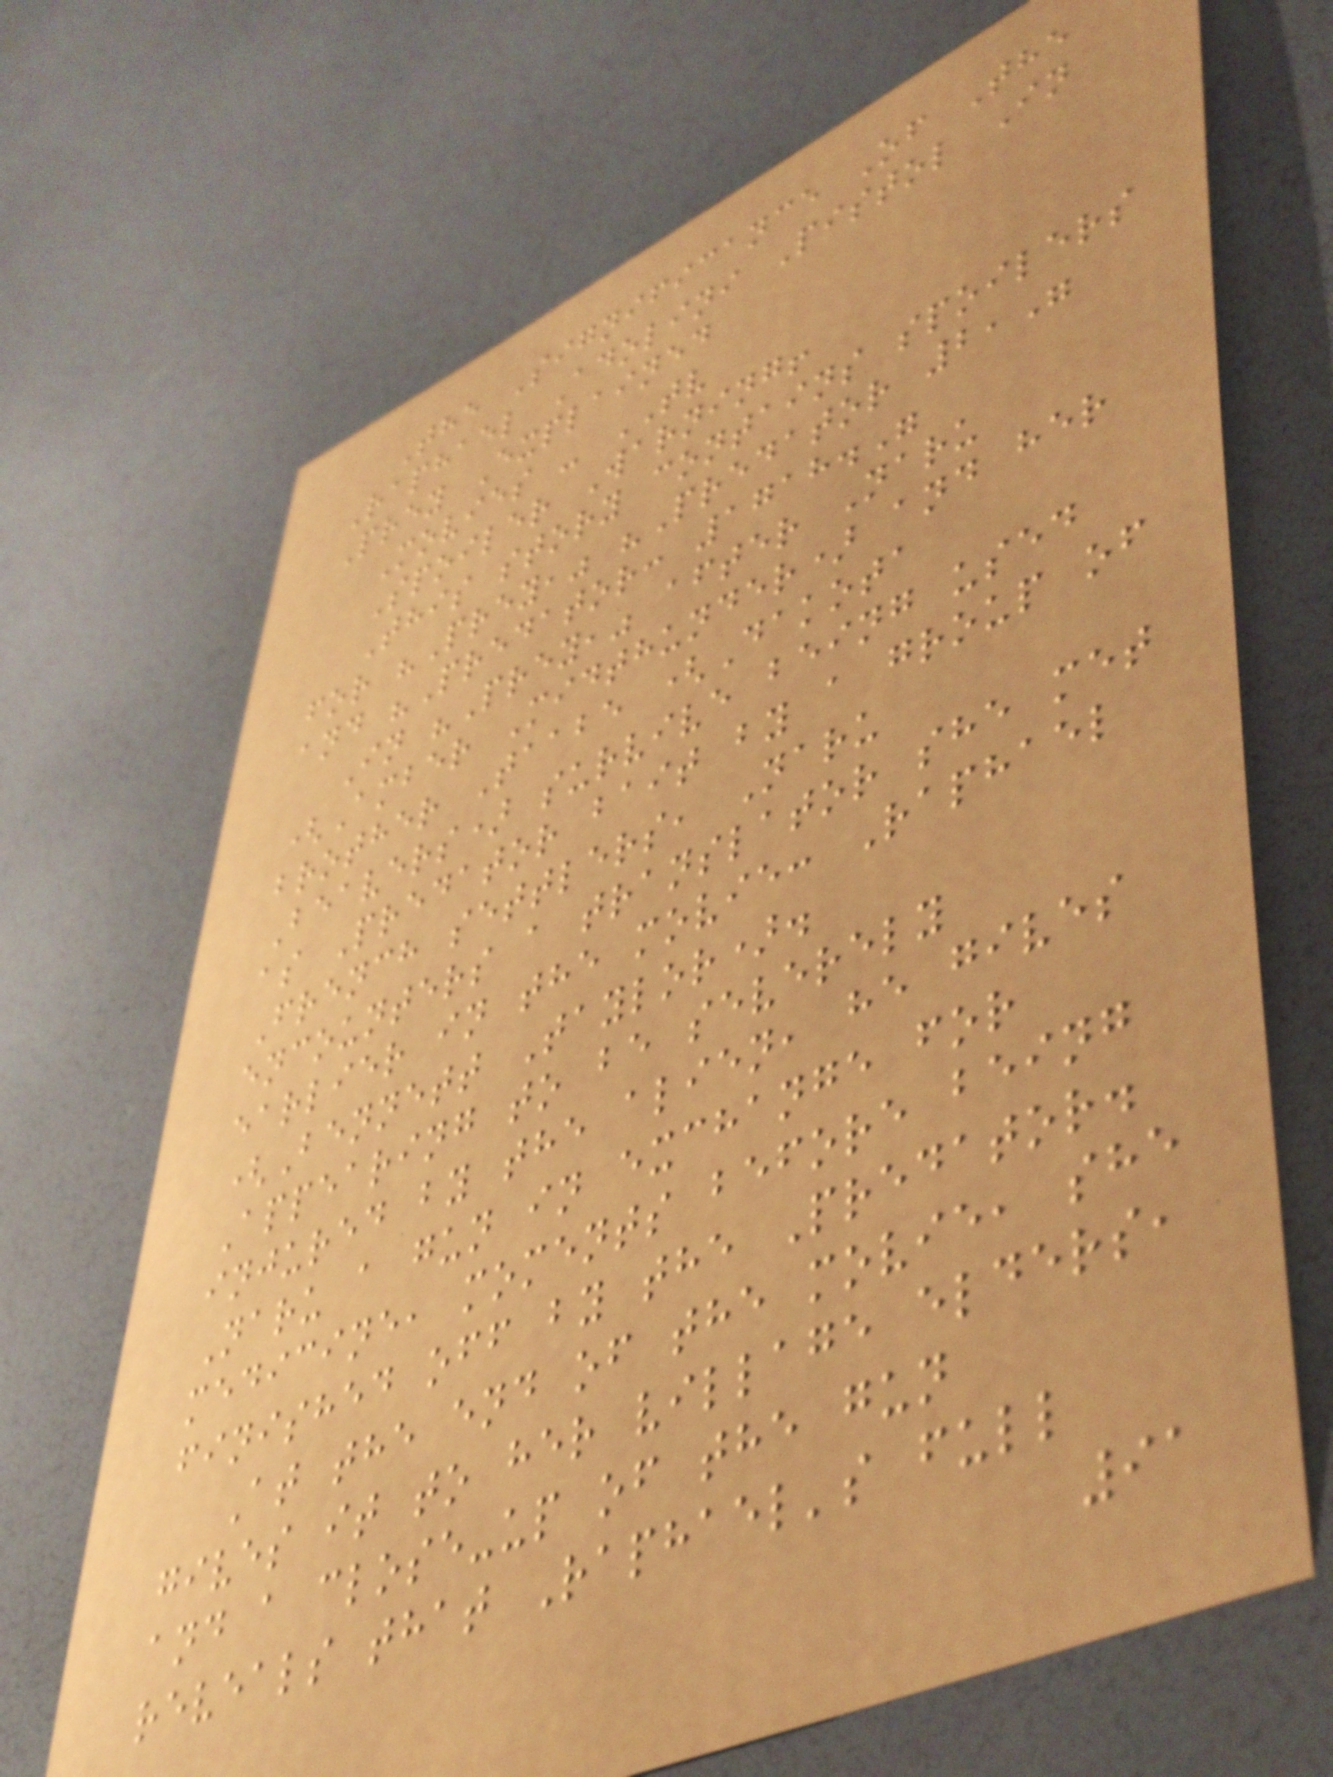The Significance Of The
Raphael Adolini Pistol In
Prey Explained
Movies - TV
Spoiler Warning!
This story contains spoilers
for "Prey," "Predator 2,"
and "Predator: 1718."
In "Prey," after Naru
(Amber Midthunder) and her
brother Taabe (Dakota
Beavers) survive being used
as Predator bait by a group of
French settlers, Naru
encounters a translator she met
earlier in the movie: Raphael
(Bennett Taylor).
Appearing to be severely
injured by the alien, he gives
Naru a gun in exchange for
medicine, moments before being
finished off by the Predator.
At the end of the movie, she
gives it to her village elders,
and a close-up of the gun
reveals that Raphael's full
91
